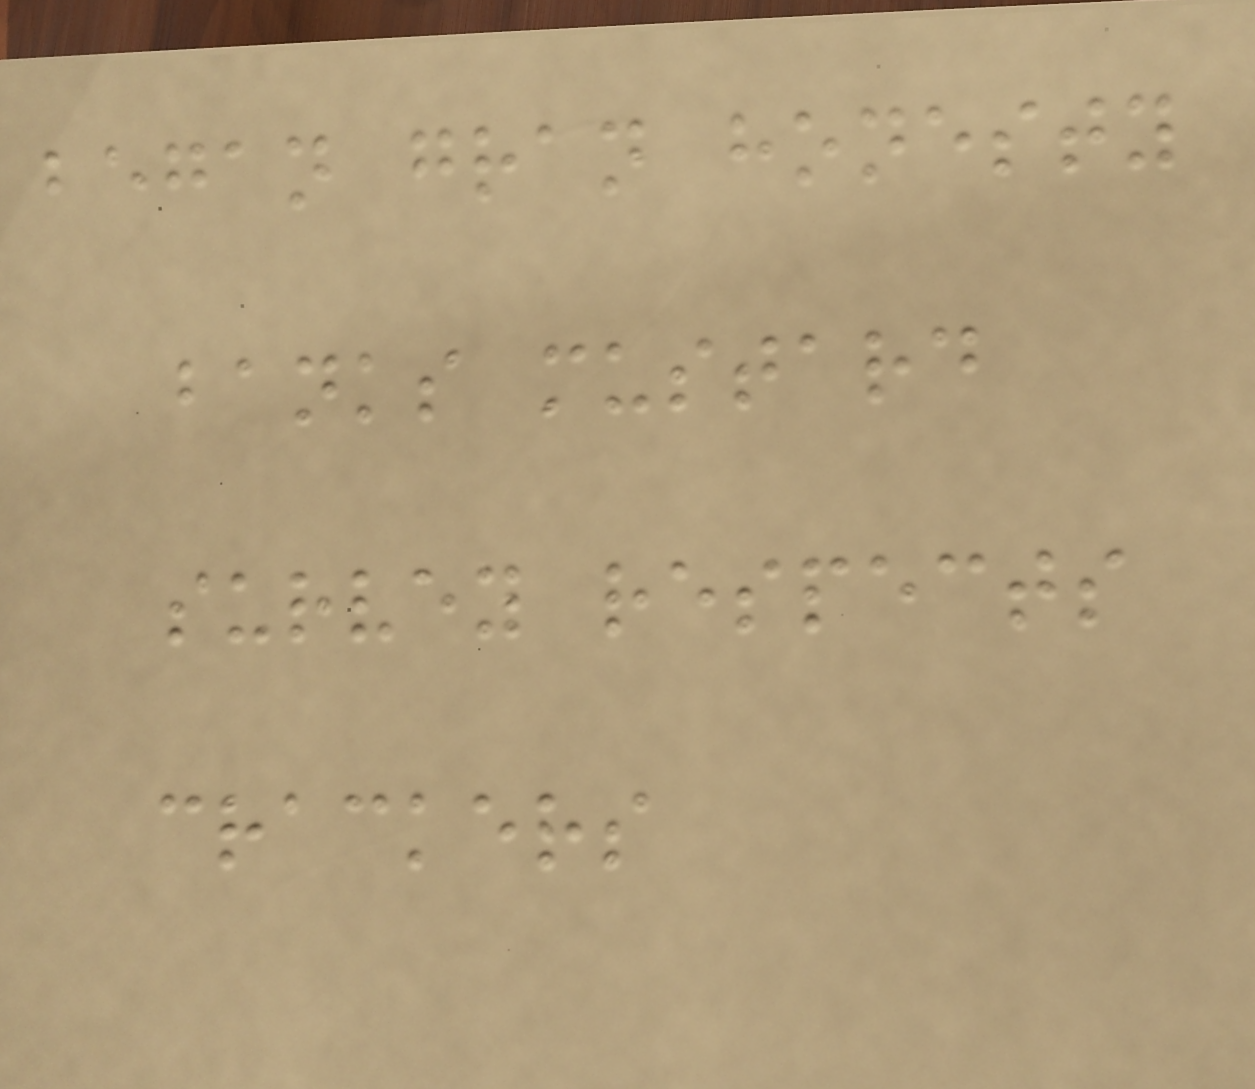began gran honesty
banks mustard
survey respects
crackers
